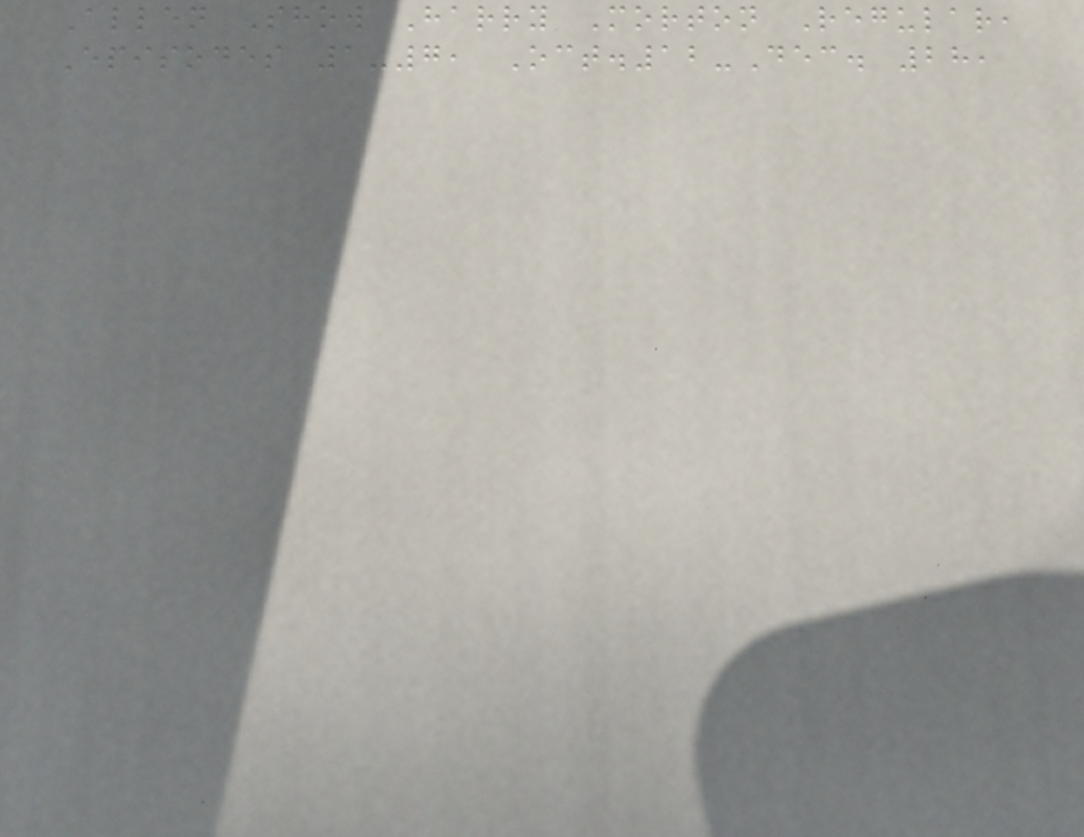Allen Show Harry Morton Regular,
Episodes 1-7, Oct.12-Dec. 28,
